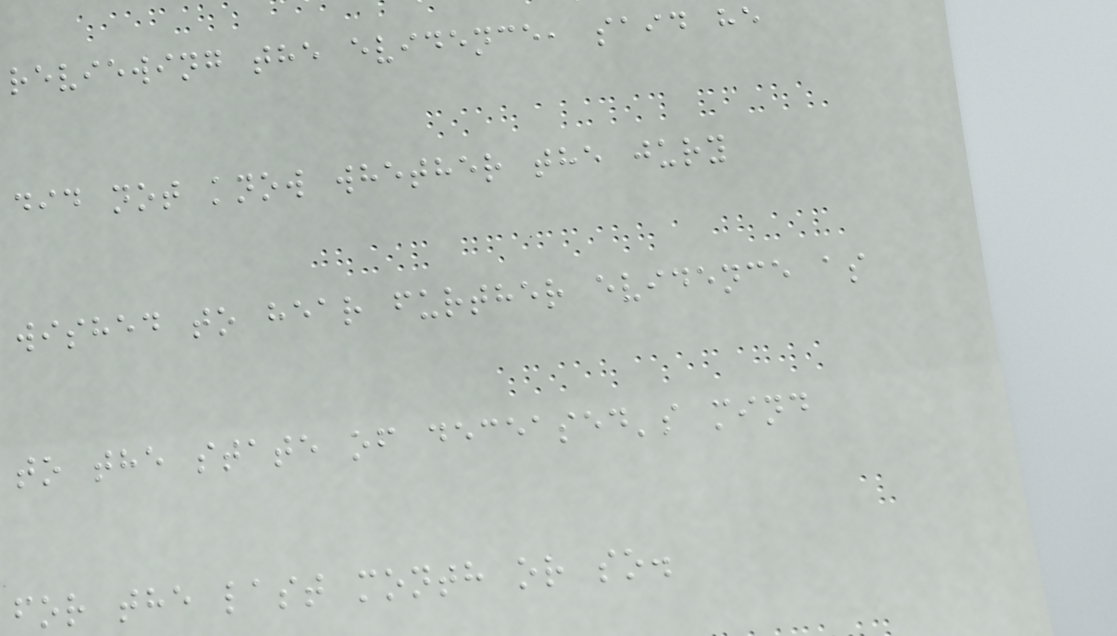reviewing the evidence, said he
did not know whether the jury
wished to hear further evidence as
to the state of deceased's mind
for the last month or so.
